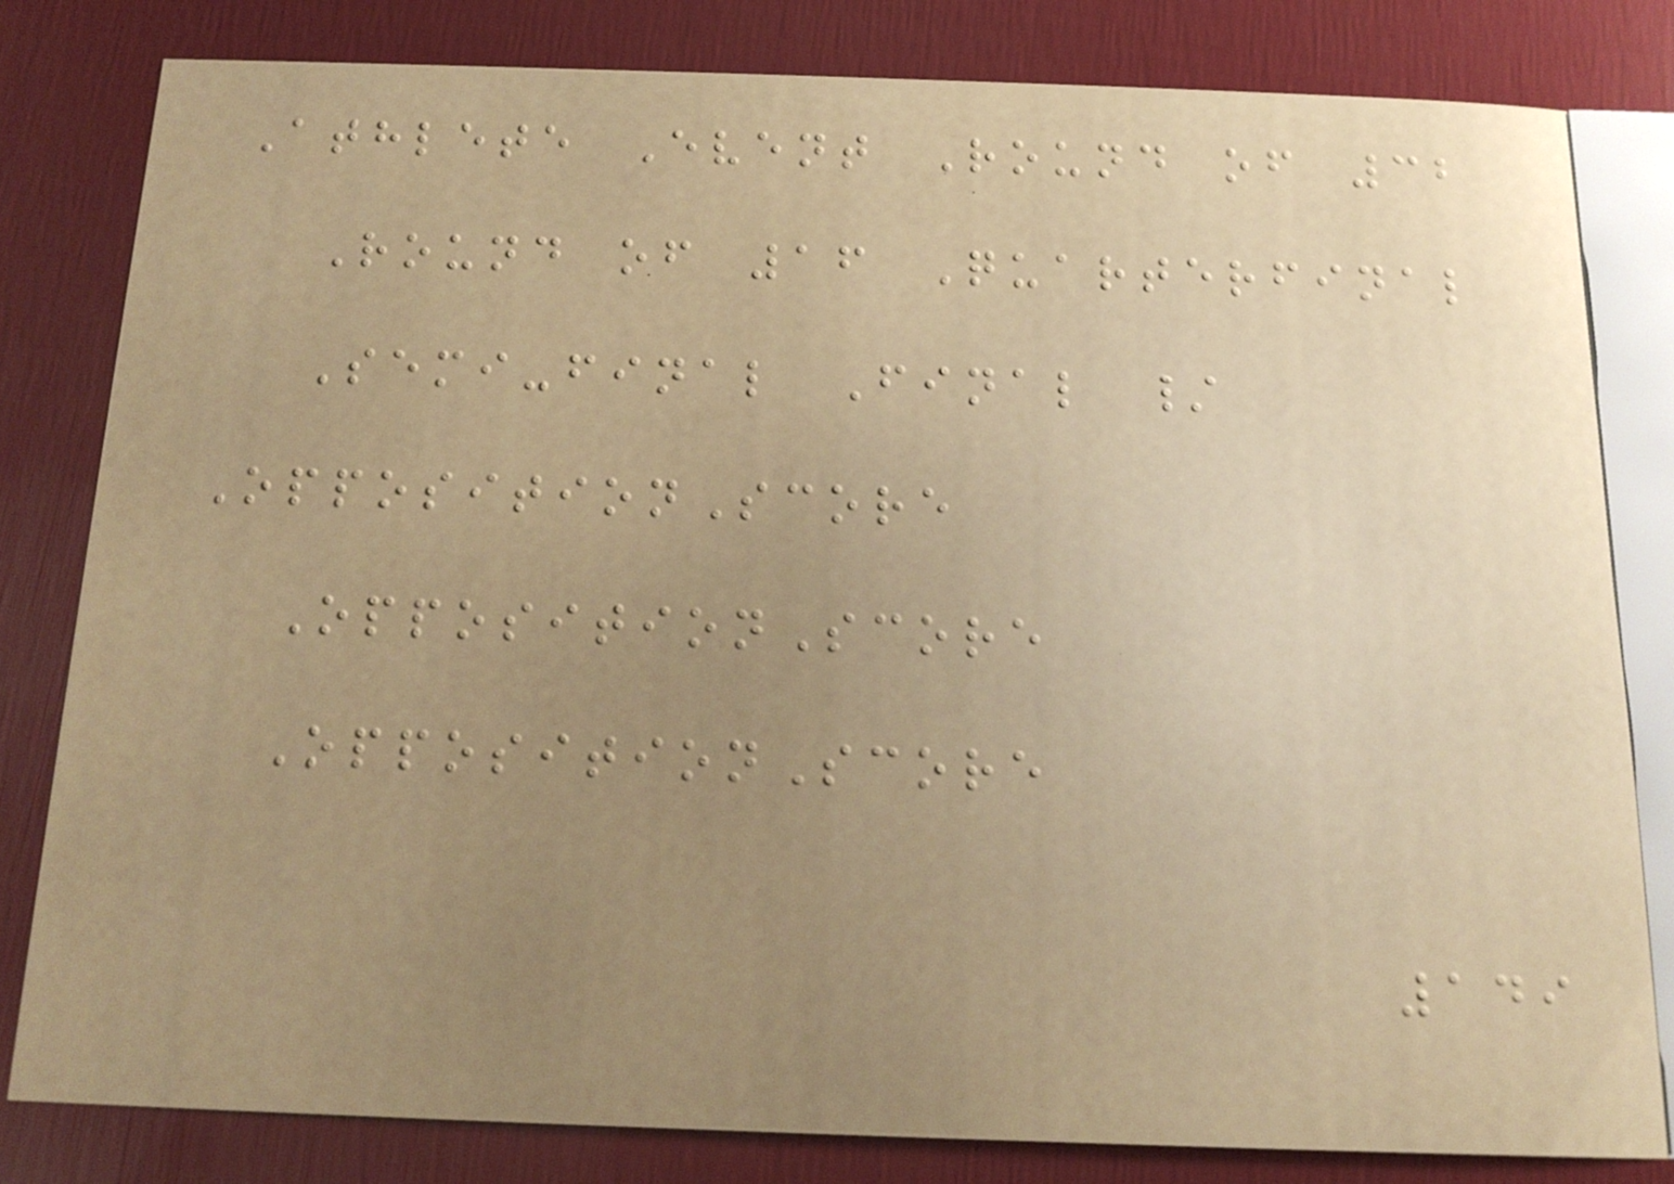Athlete Event Round of 32
Round of 16 Quarterfinal
Semi-final Final /
OppositionScore
OppositionScore
OppositionScore
149
